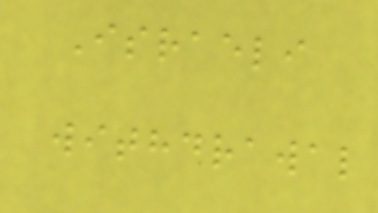Israeli
withdrawal
